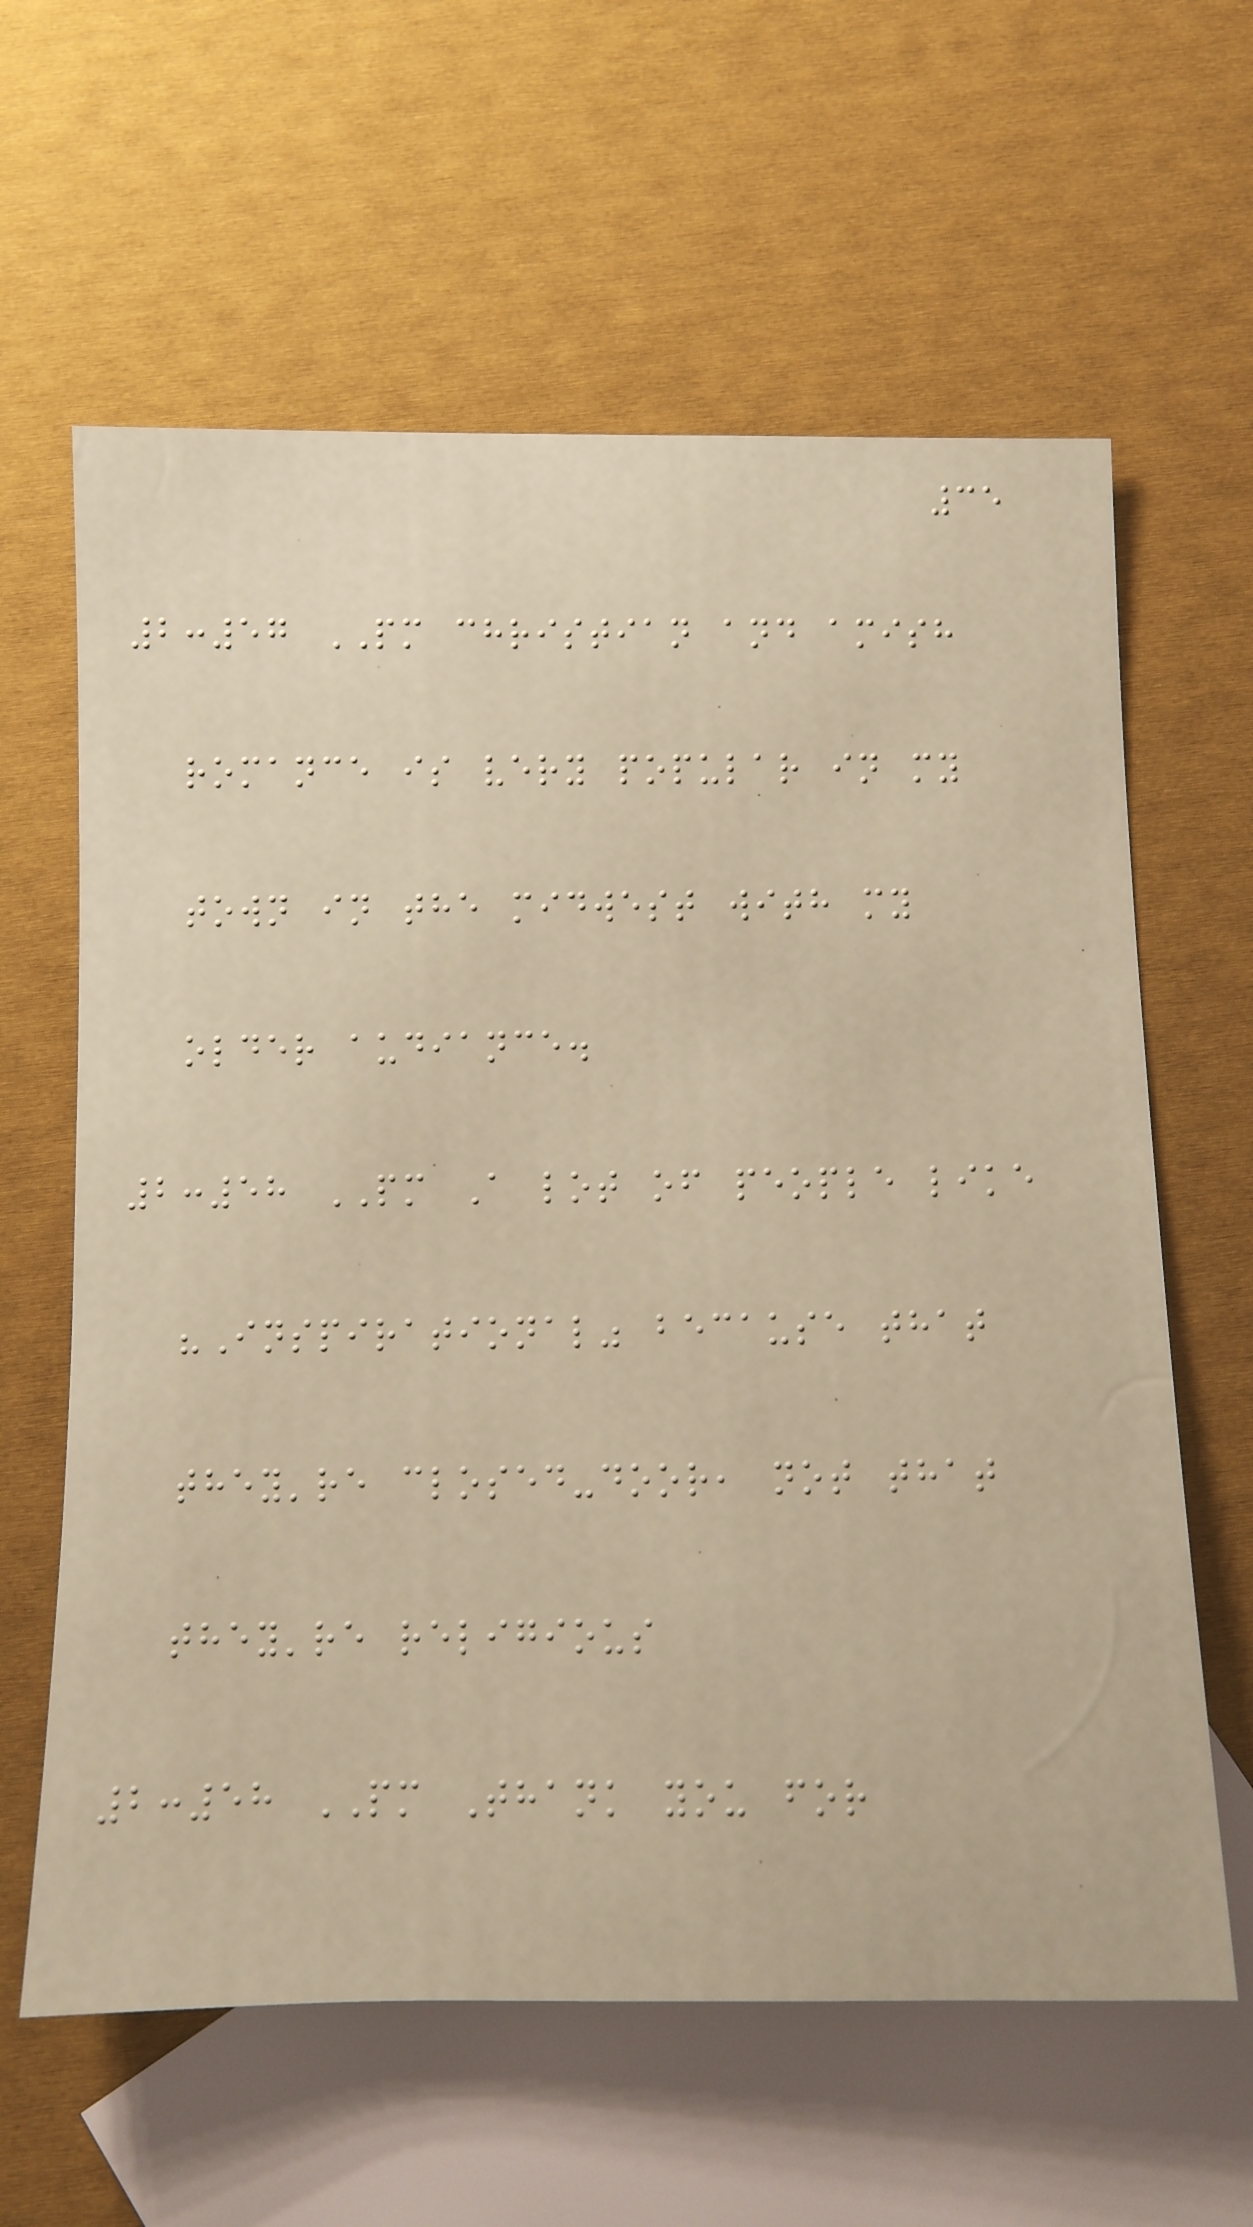35
2:57 PM christian and amish
romance is very popular in my
town in the midwest with my
older audiance.
2:58 PM A lot of people like
"Inspirational" because that
they're closed-door, not that
they're religious
2:58 PM Thank you for
